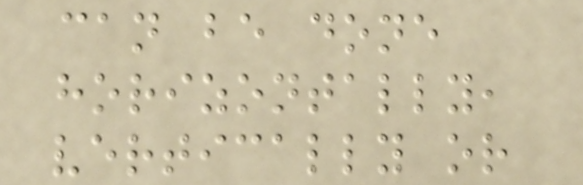can be done
horizontally,
vertically or
